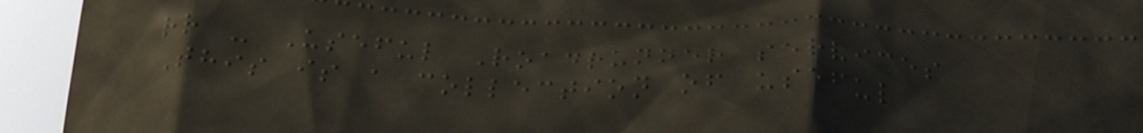rr - Useful Roadrunner services
This is a collection of useful
